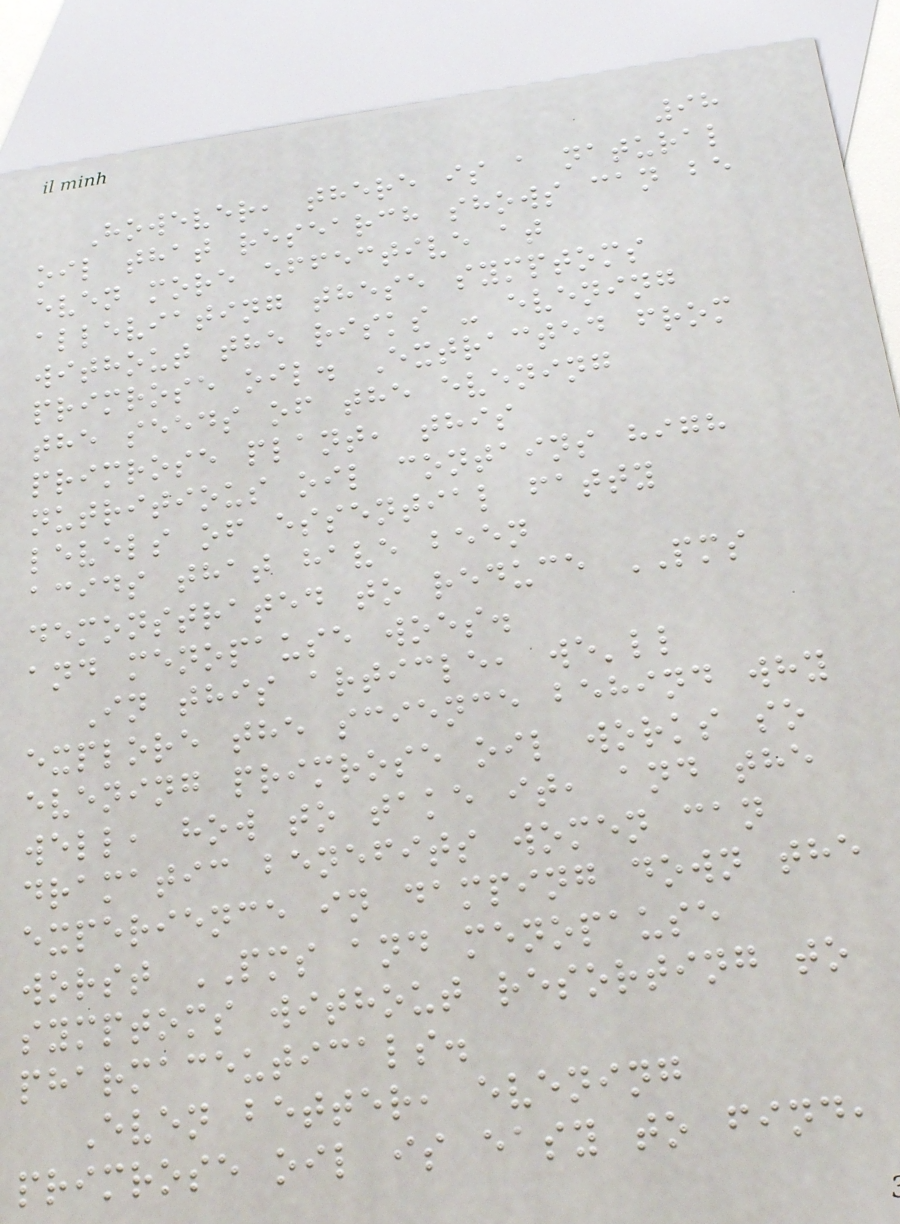98
However, there is a natural
oil that research shows can be
even more effective at
alleviating these symptoms
without the risks - evening
primrose oil. Extracted from
the seeds of the evening
primrose plant, this
nutritious oil contains high
levels of essential fatty
acids that have been
demonstrated to reduce PMS
and menopause woes.
In this article, we'll
explore the science behind why
evening primrose oil works so
well, how to take it, and the
dramatic benefits women can
experience in damping down the
worst PMS and menopause
symptoms without resorting to
pharmaceuticals.
Even better, evening
primrose oil is easy to find,
